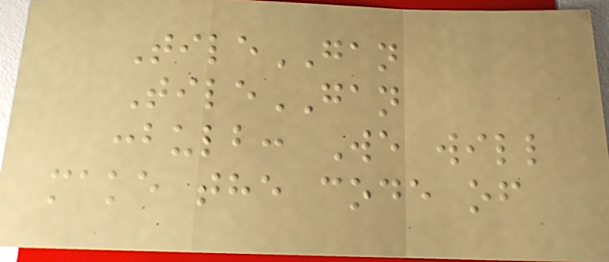TileGAN
TileGAN
:bulb: We will
make the code of
